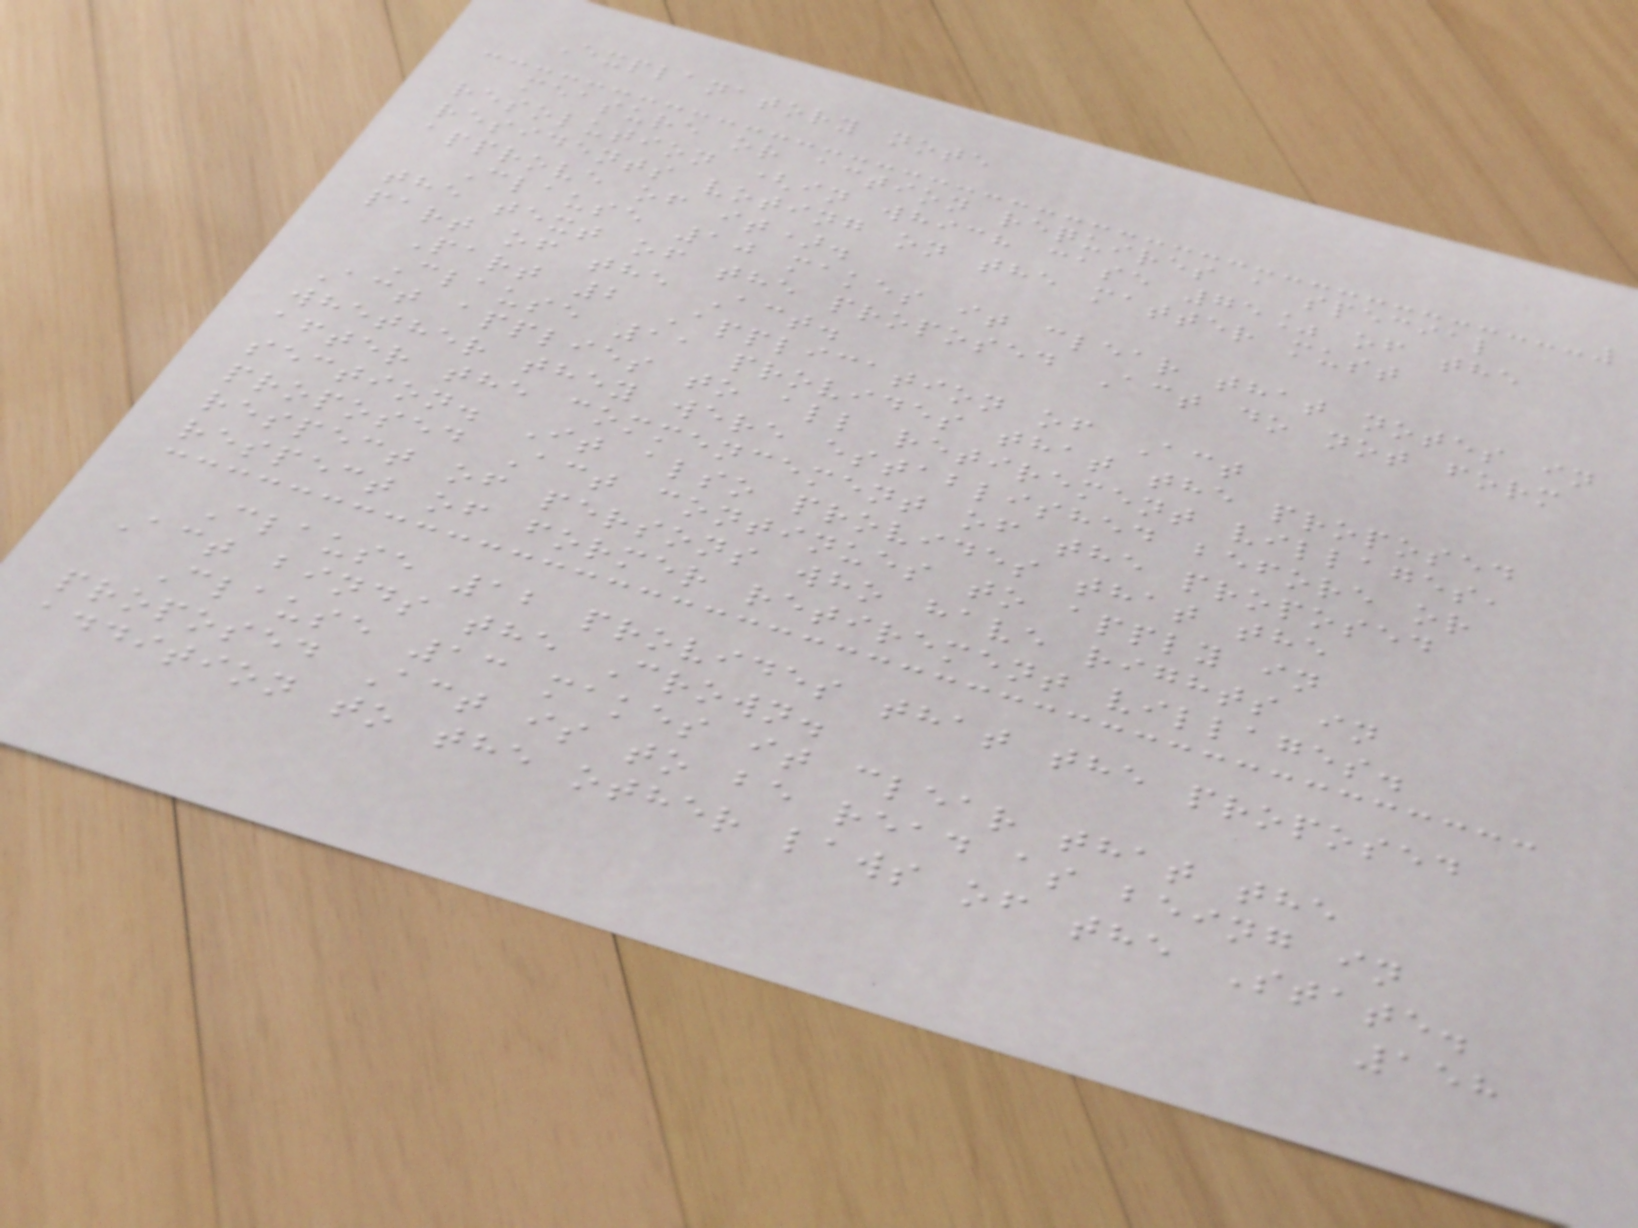Explanatory note
measure or action requires a special
resolution (in which case 75% of the
residents voting on the matter must
approve of it).
Clause 10 makes it clear that notes in
the text of the proposed Act do not form
part of the Act.
Part 2 Application of Act
Clause 11 provides that the proposed
Act applies to all retirement villages,
whether they were established before or
after the commencement of the proposed
section. It also provides that the
proposed Act continues to apply in
respect of persons who have rights in
respect of former retirement villages.
Clause 12 provides that the proposed
Act binds the Crown.
Clause 13 makes it clear that the
proposed Act is to be read as being in
addition to the other laws of the State.
158
